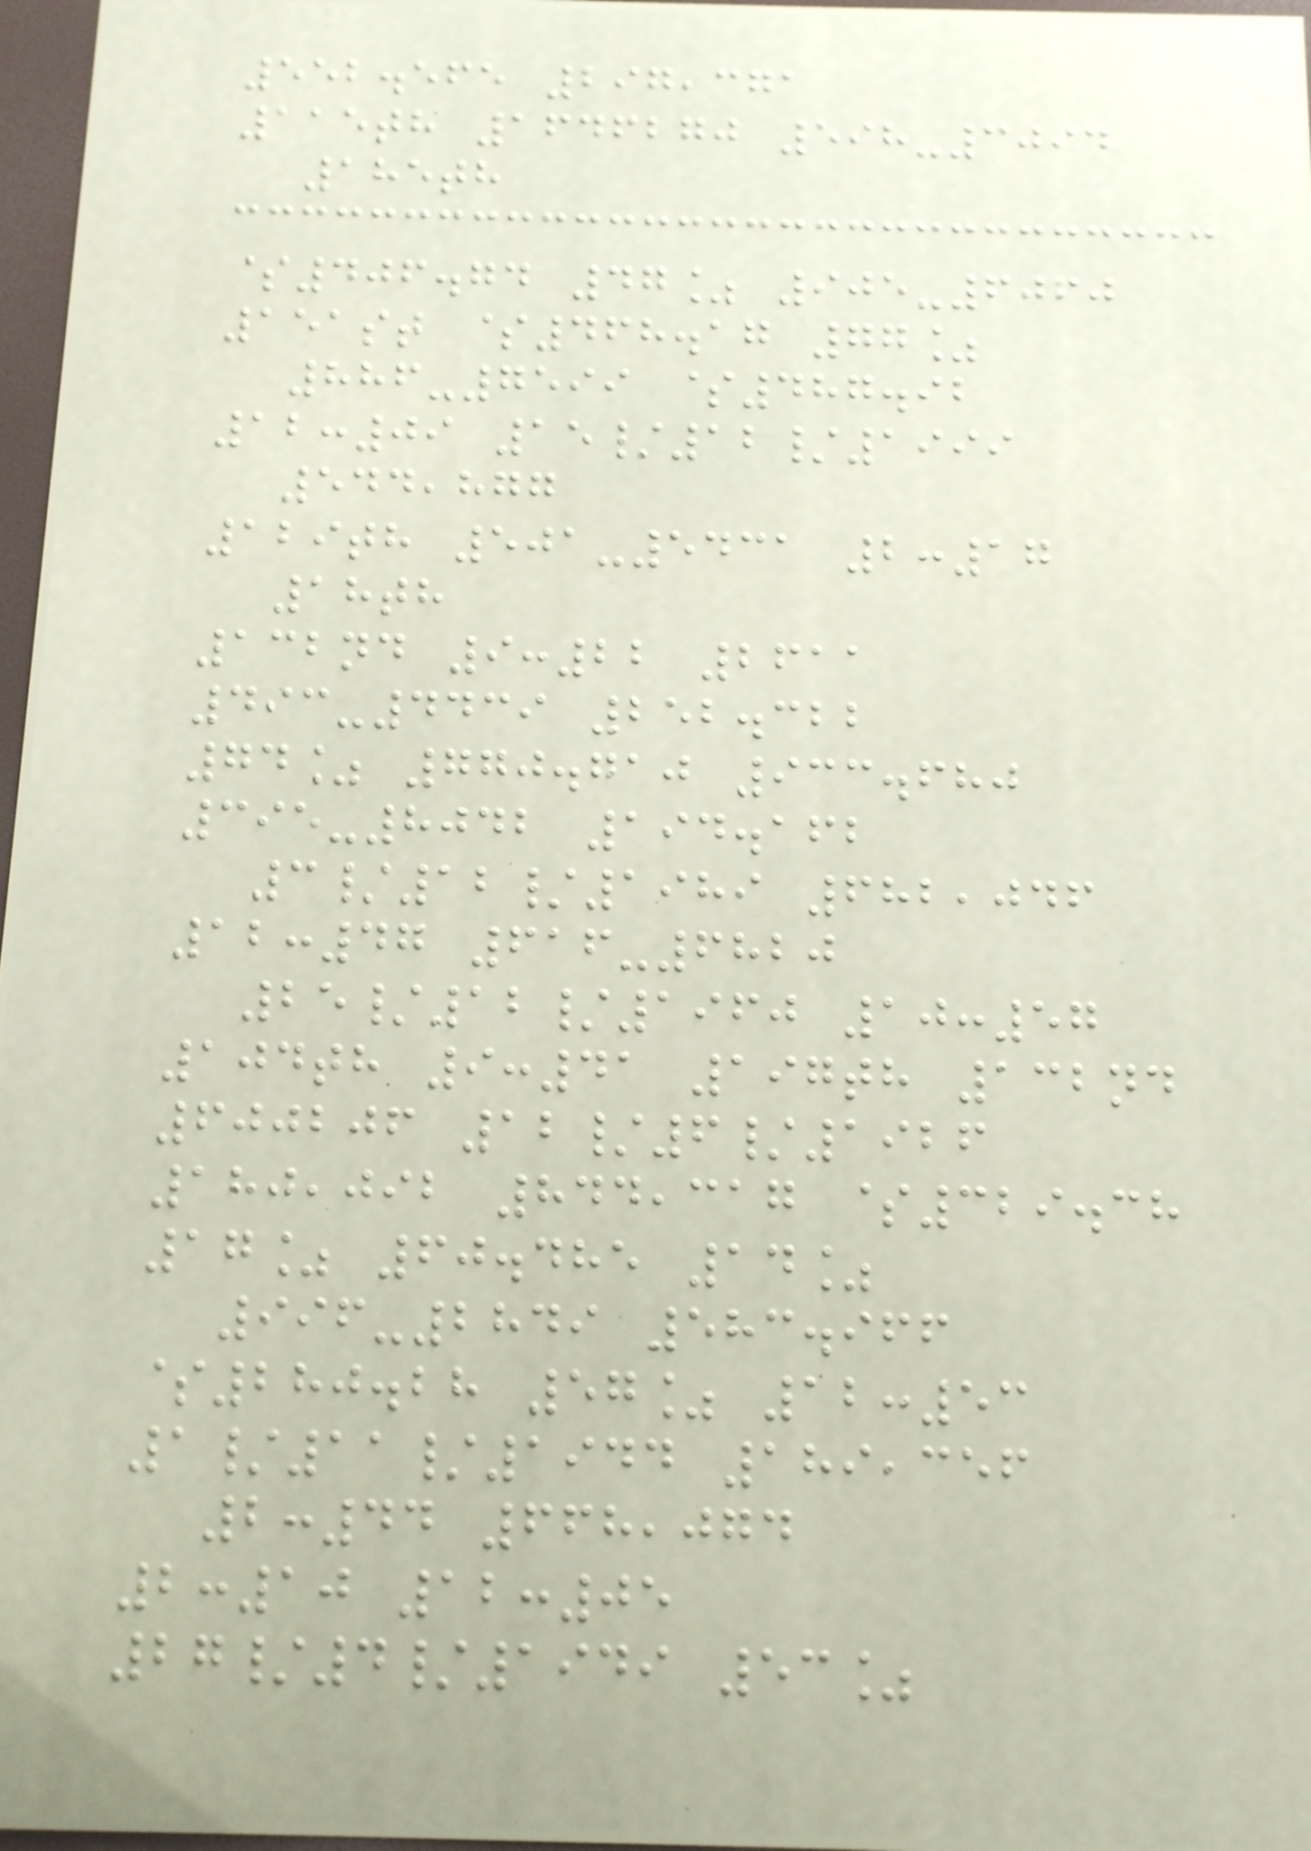552.565 297,371
115th 1646270 598-3094
185th
$406.74 47% 905-6060
151st $468.17 77%
886-7599 $487.92
12:09 15/12/1999
544,877
129th 501-5431 2:17
18th
132nd 9:22 2611
493-4439 252.322
74% 770.710 933.680
395-8042 194.162
3/12/1989 682,046
12:47 616-6820
25/12/1960 10:57
104th 9:41 197th 132nd
600206 12/6/1926
180,092 844,317 $329.38
17% 60.485 14%
996-2849 583.966
$280.28 57% 12:53
1/11/1944 189,356
2:44 668,074
2:10 12:05
27/4/1949 53%
